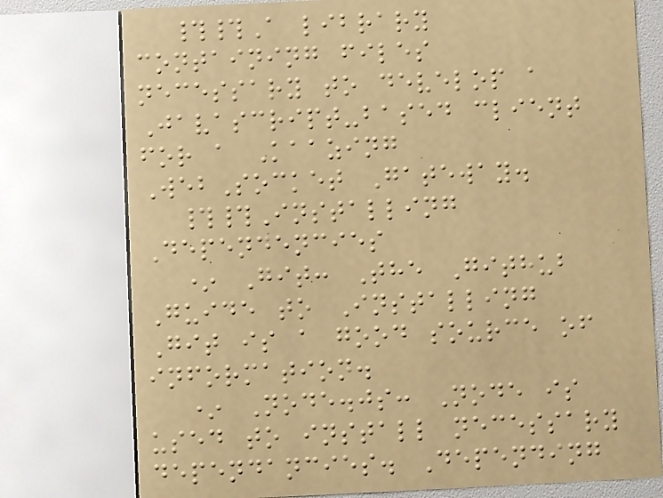##A library
containing files
necessary to develop a
Javascript-based client
for a Kaazing
WebSocket Gateway.
##Installing
Dependencies
* Git: The Github
Guide to Installing
Git is a good source of
information.
* Node.js: Node is
used to install necessary
dependancies. Depending
